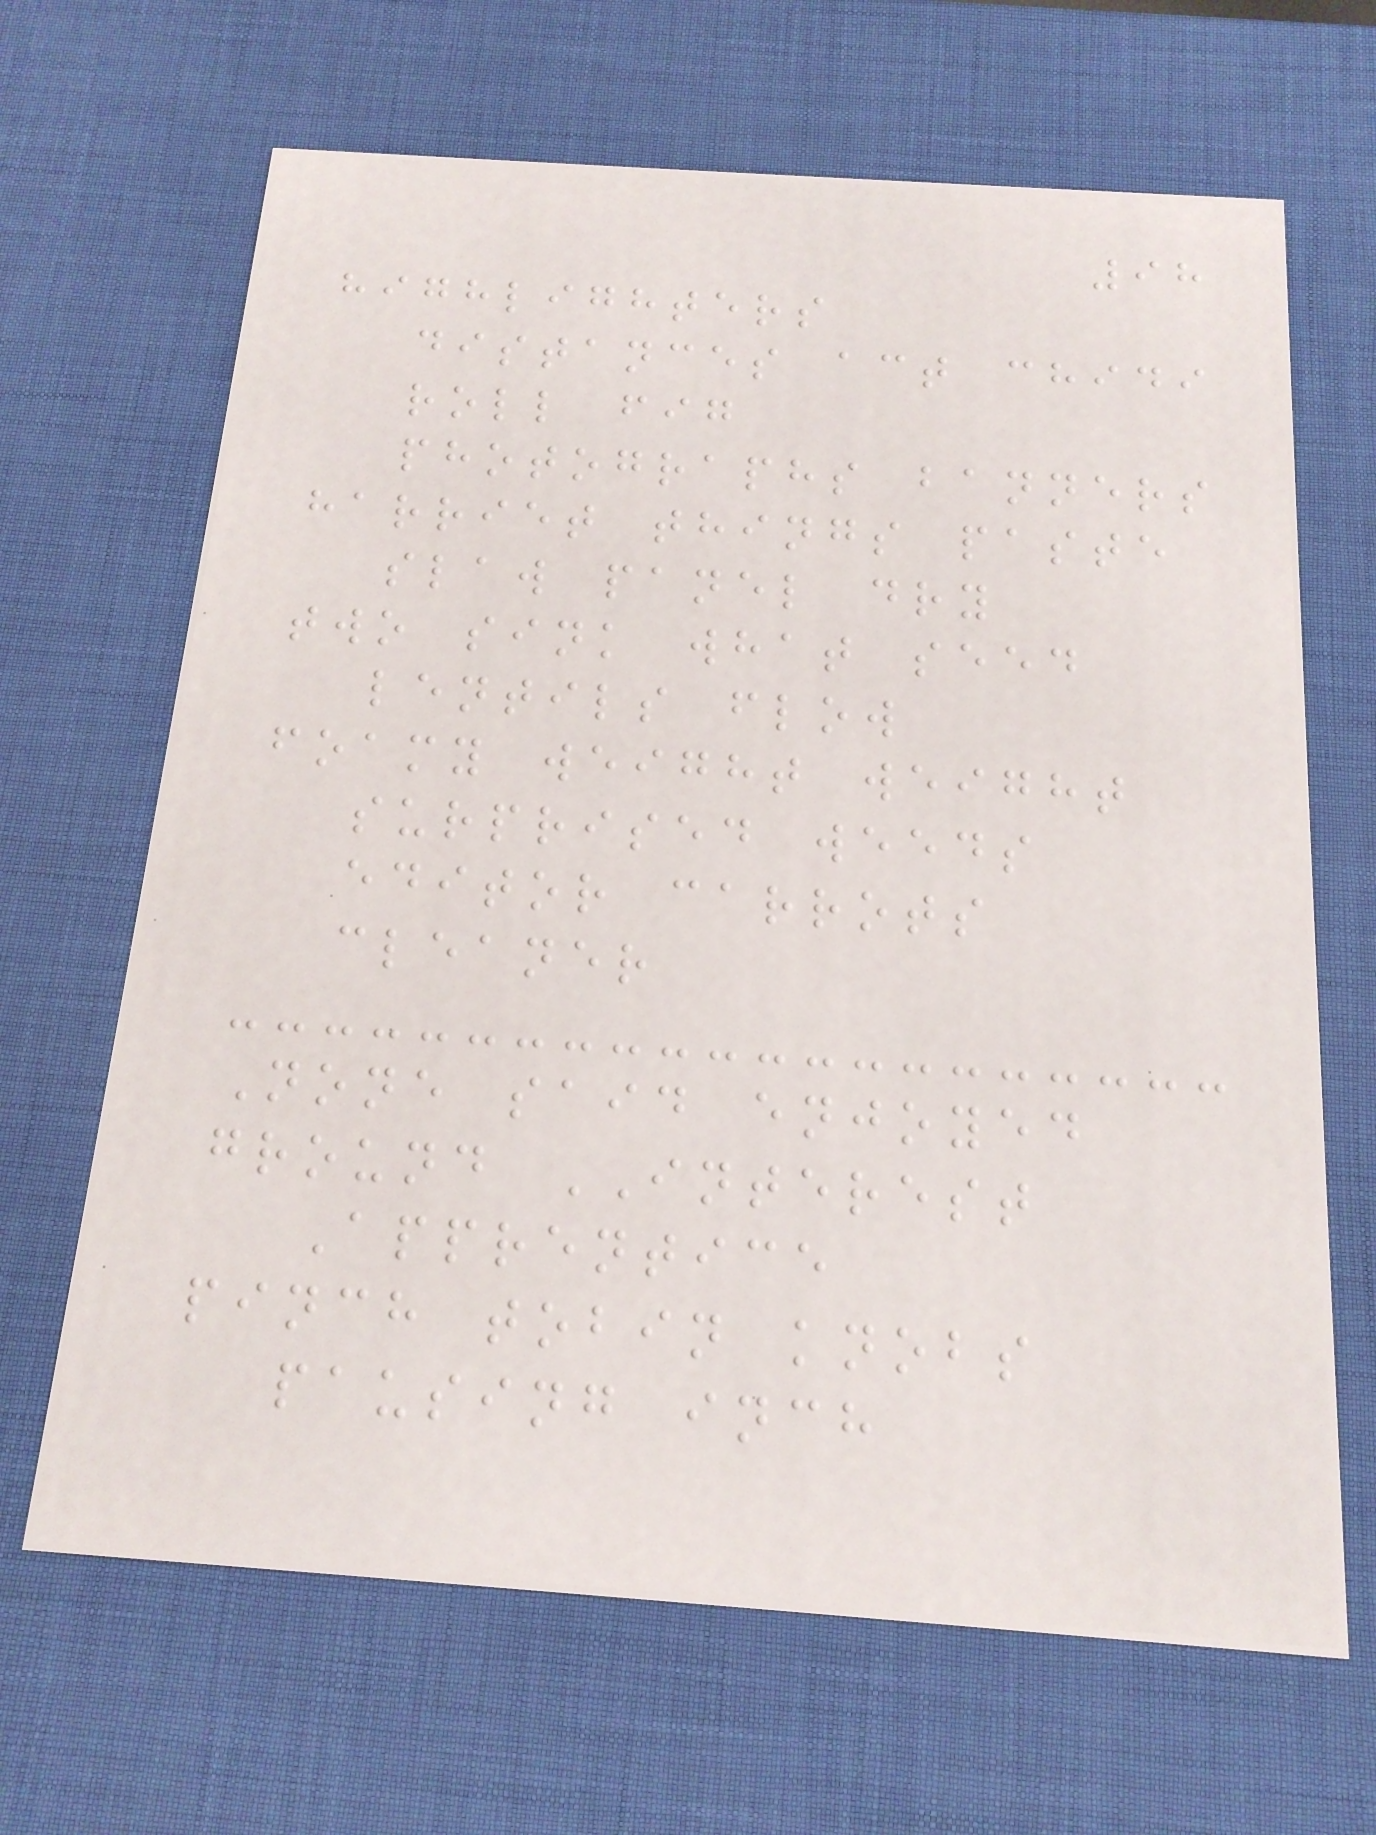98
highlighters
distances act chidi
roll fig
photographs banners
harriet things paste
slaw panel dry
two sink what seed
lentils flow
foamy weight weight
surprised weeds
editor carrots
cleaner
None said enjoyed
ground INTEREST
Apprentice
pinch tobin knobs
pausing inch
